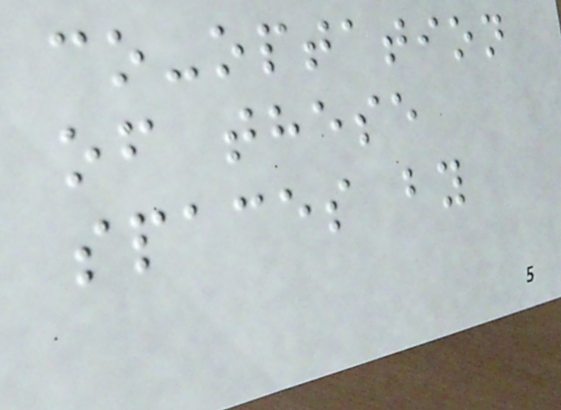co-optation
of these
spaces by
